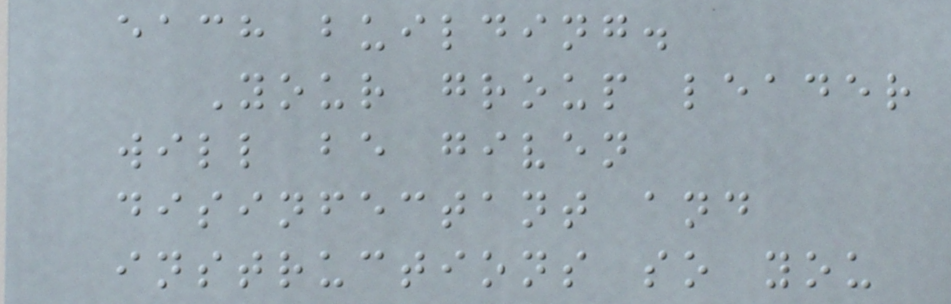each building.
Your group leader
will be given
disinfectant and
instructions so you
